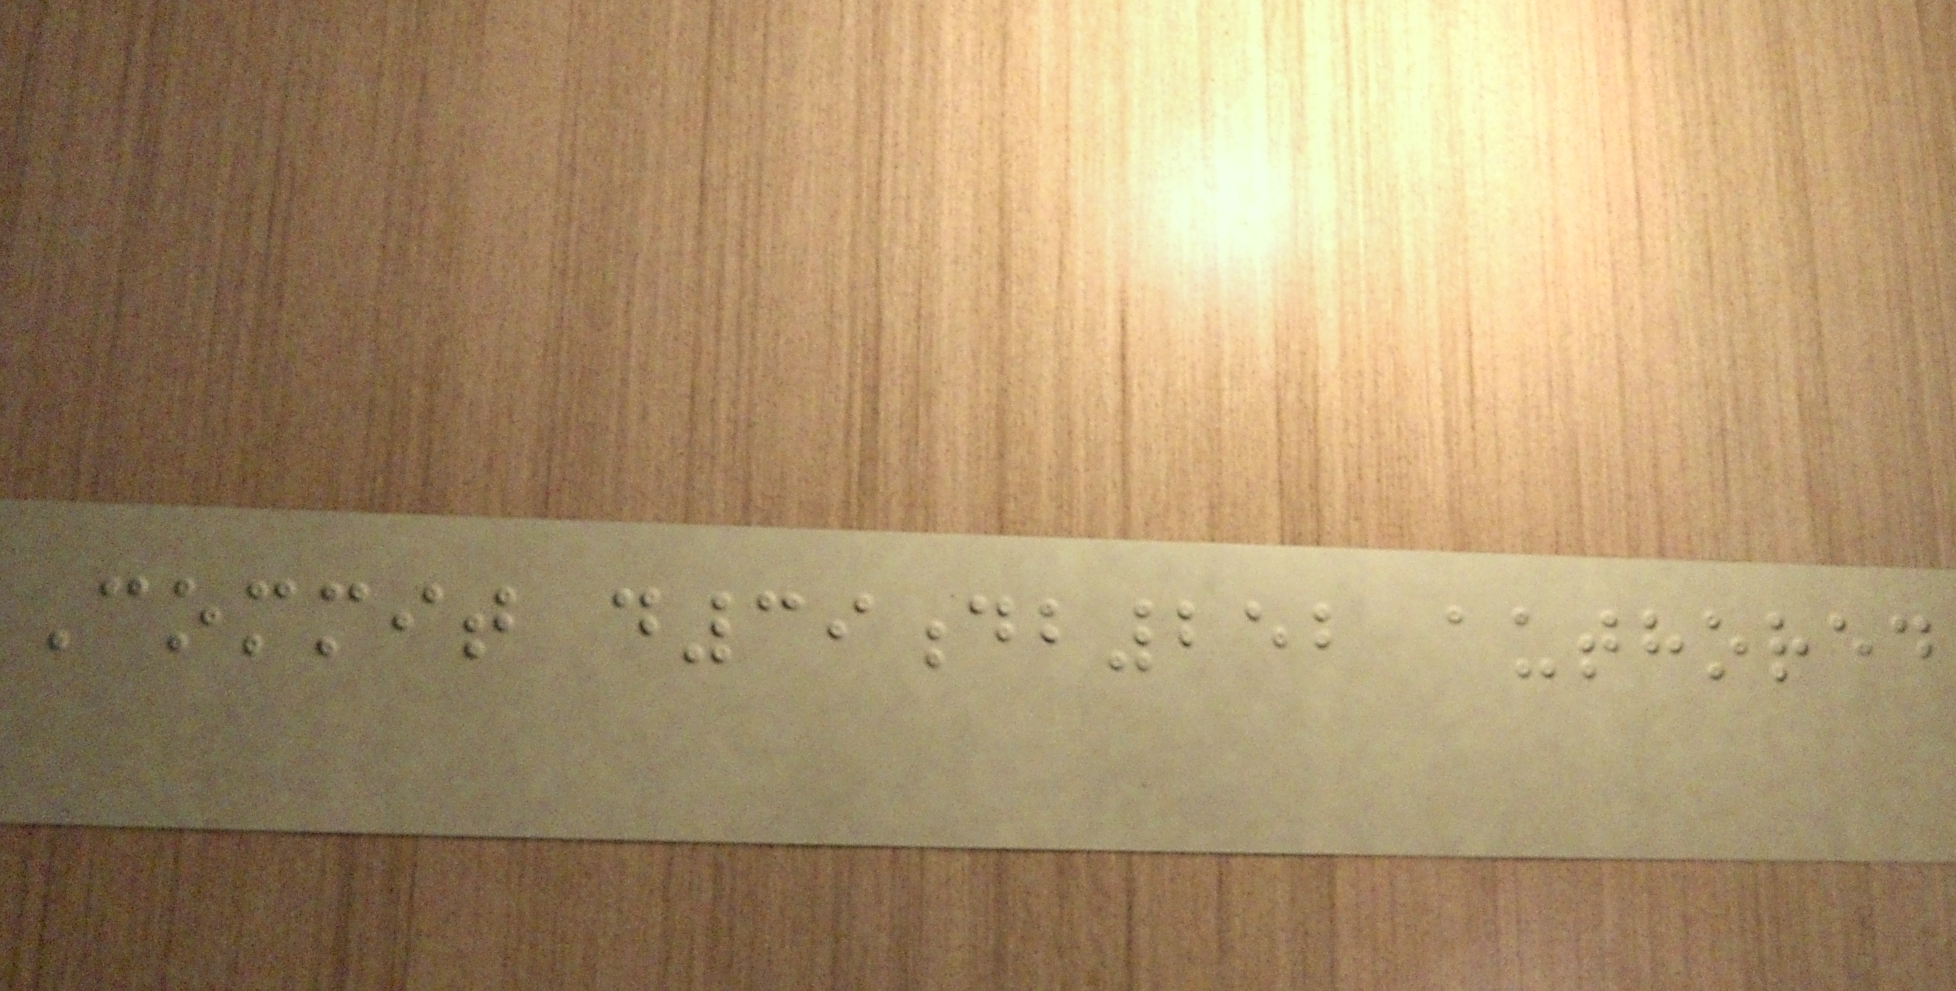Commit d39db252 authored
